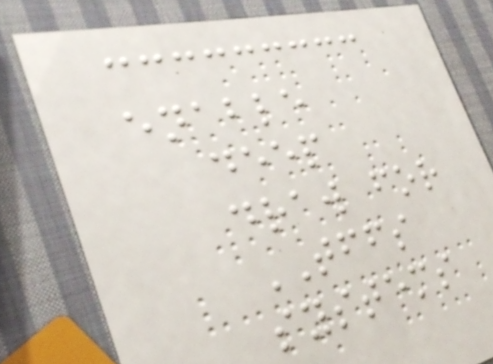enable
deep
draw for
TFFS
systems
